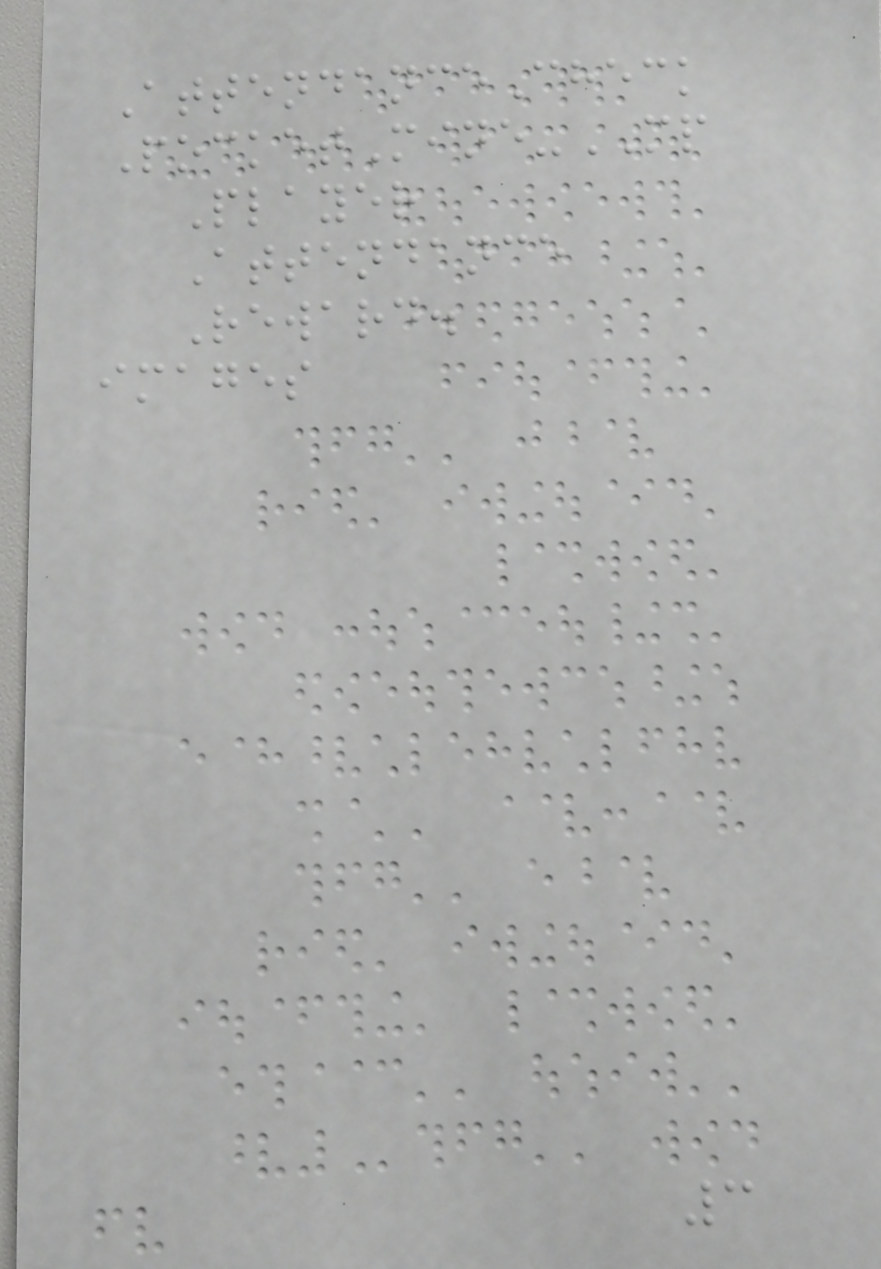AttendanceCheck
PocketMine-MP
Player
Attendance
Reward.
images
3
